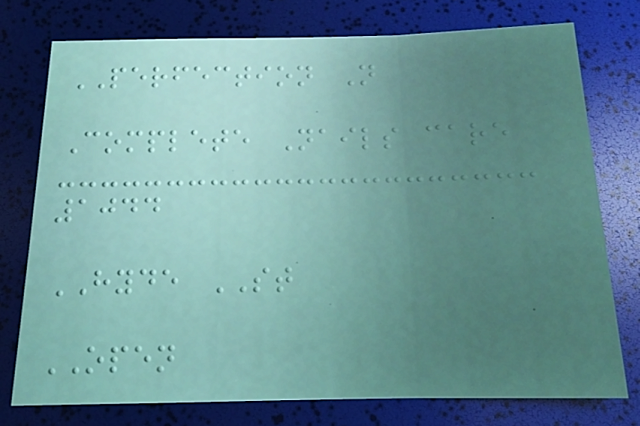PERFECTION N
Complete Nails care
1044
HYDE ST
OPEN
